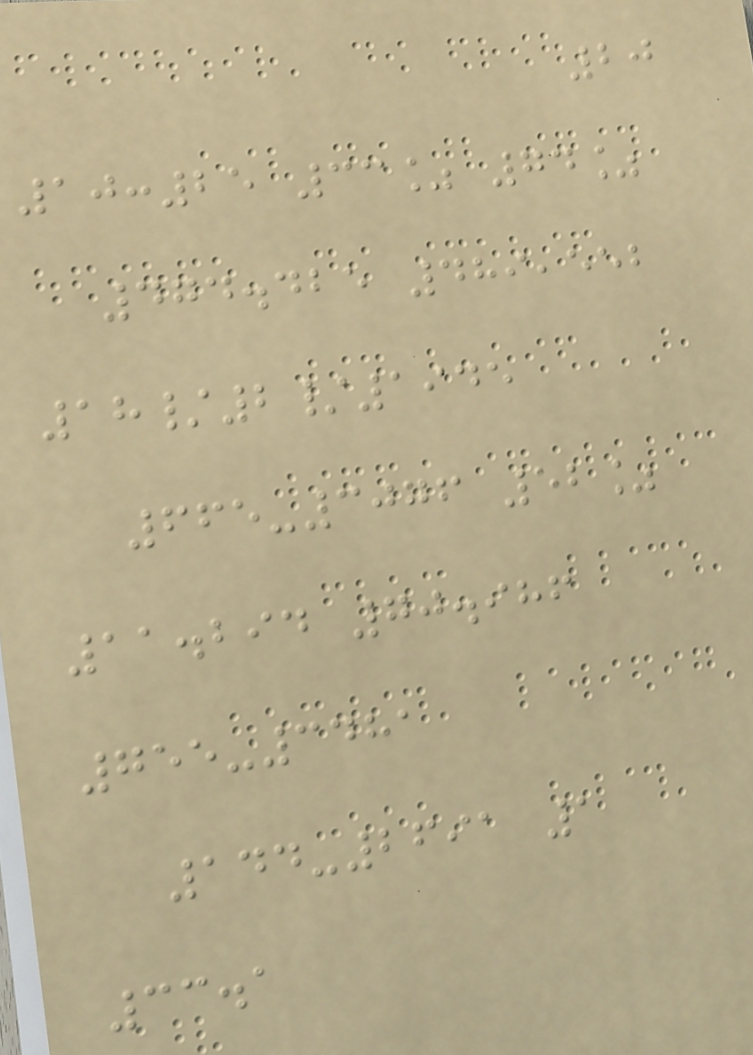20
10:25 33% 74%
474.425 489,552
18/2/1945
665-3076 52%
11.294 70.986
755-3481
144-2691 1
33.1
